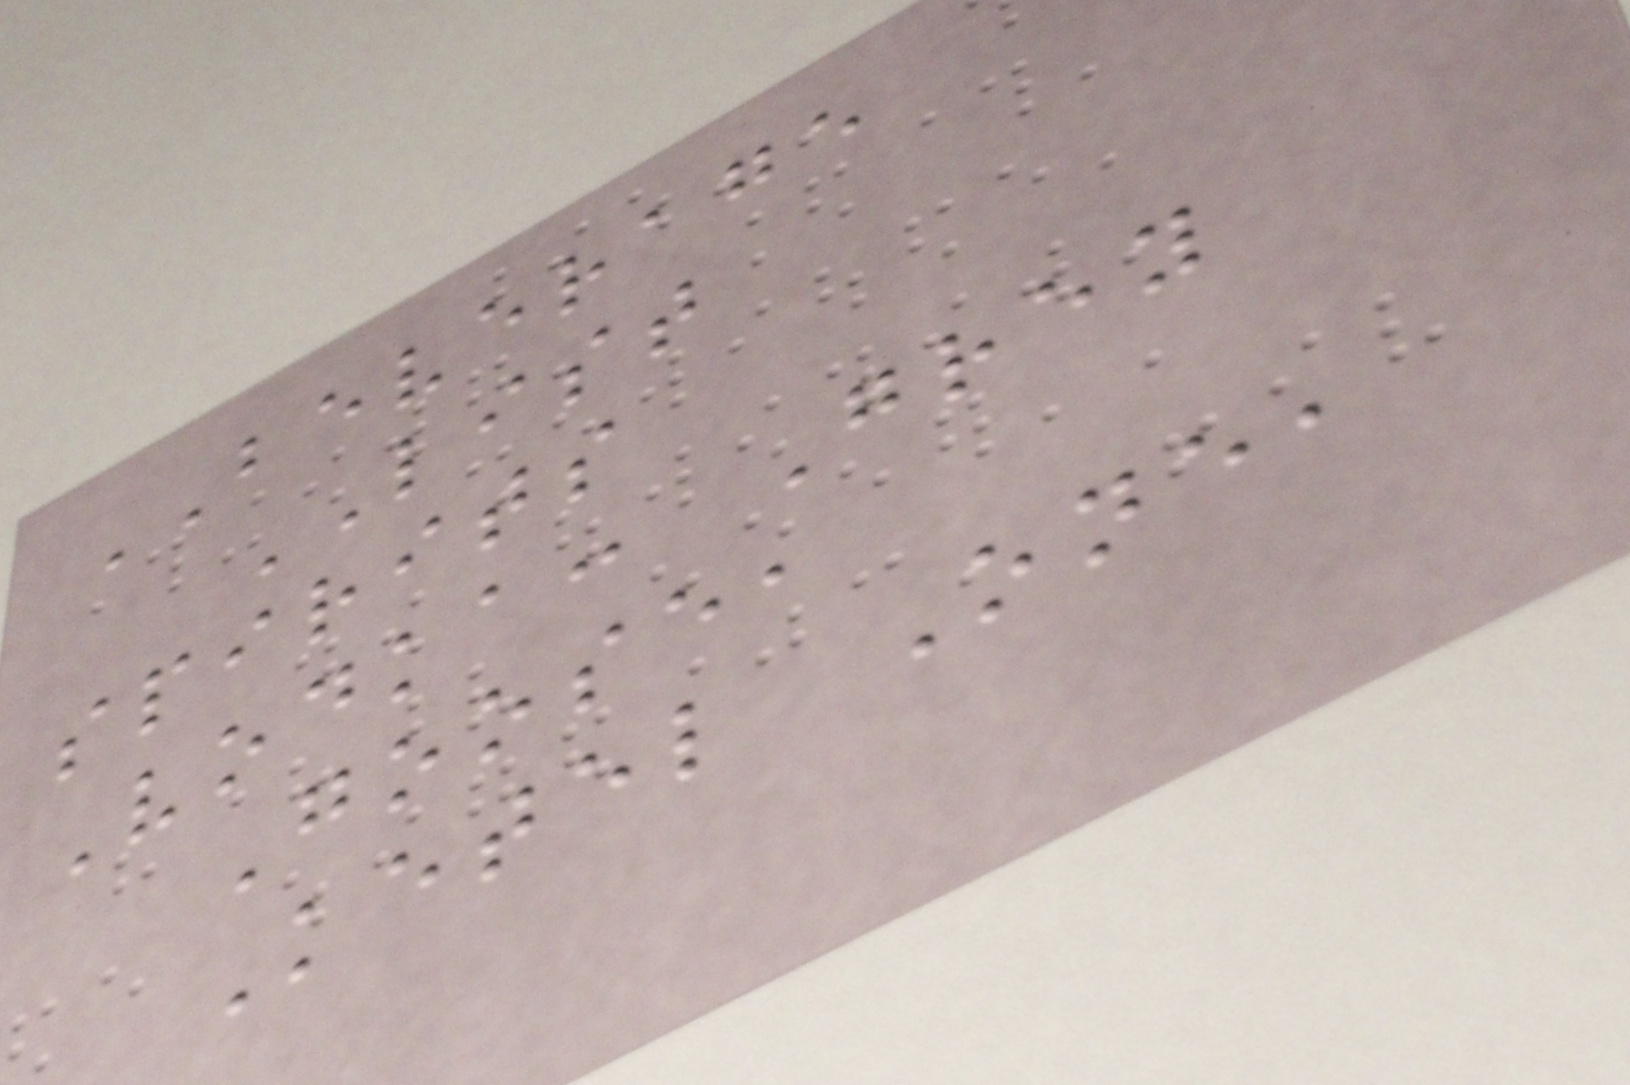BEVERAGE
LIST
spirits
Vodka: Grey
Goose,
Ketel One,
